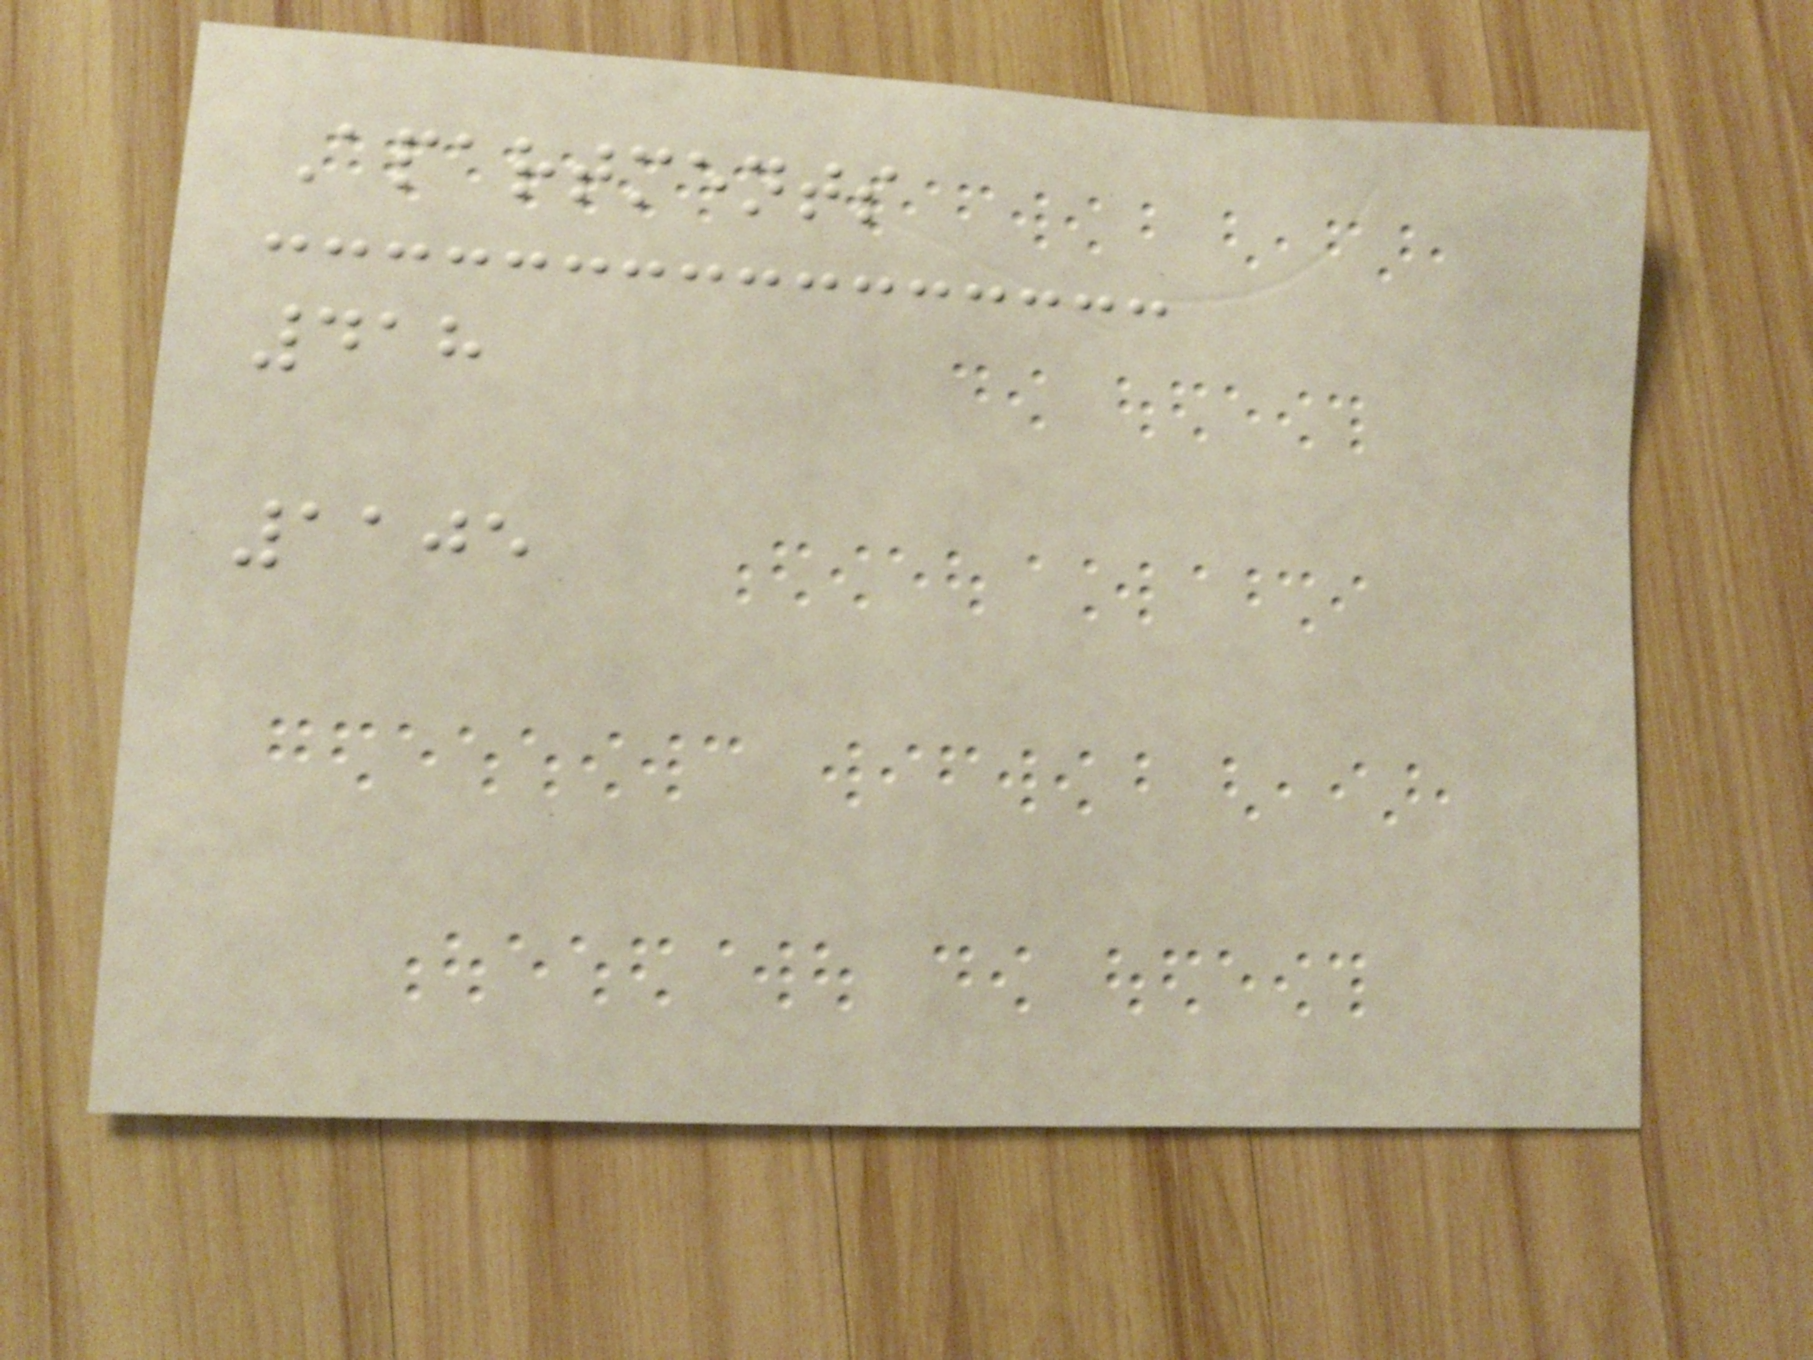Apartments
418
1105
